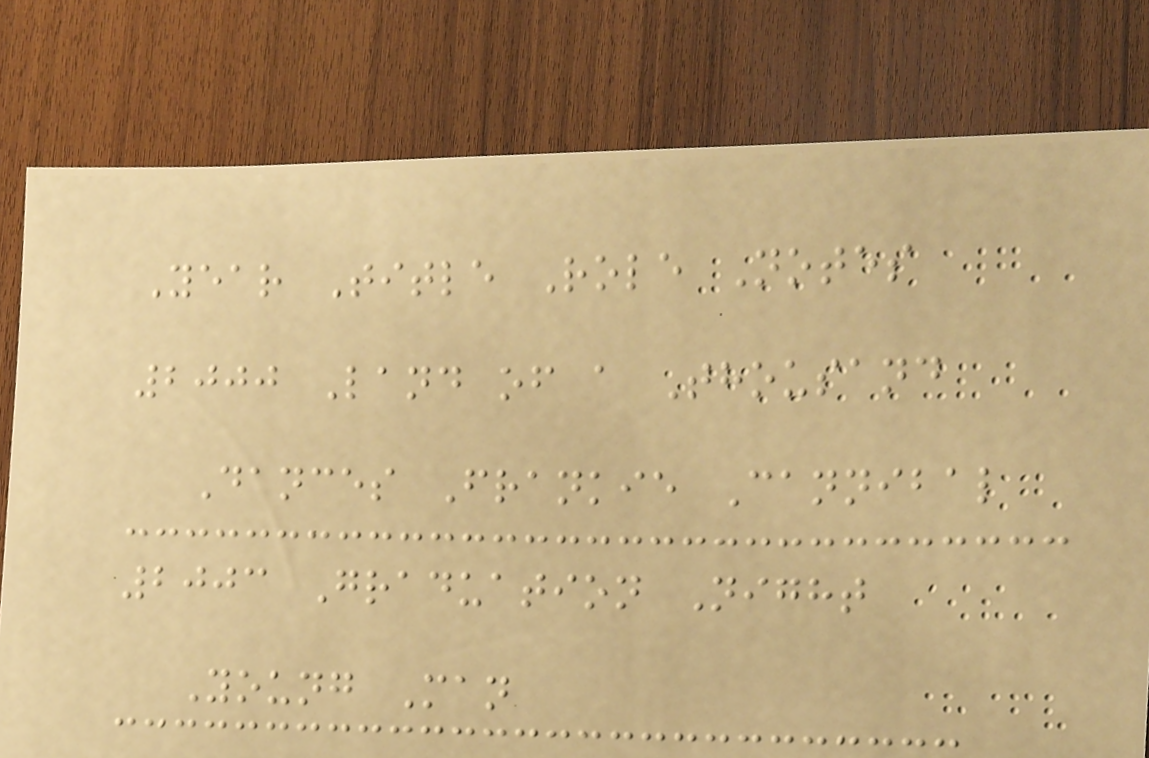Year Title Role Notes
2000 Land of a Thousand
Dances Frankie Cannibal
2003 Graduation Night
Young Man
